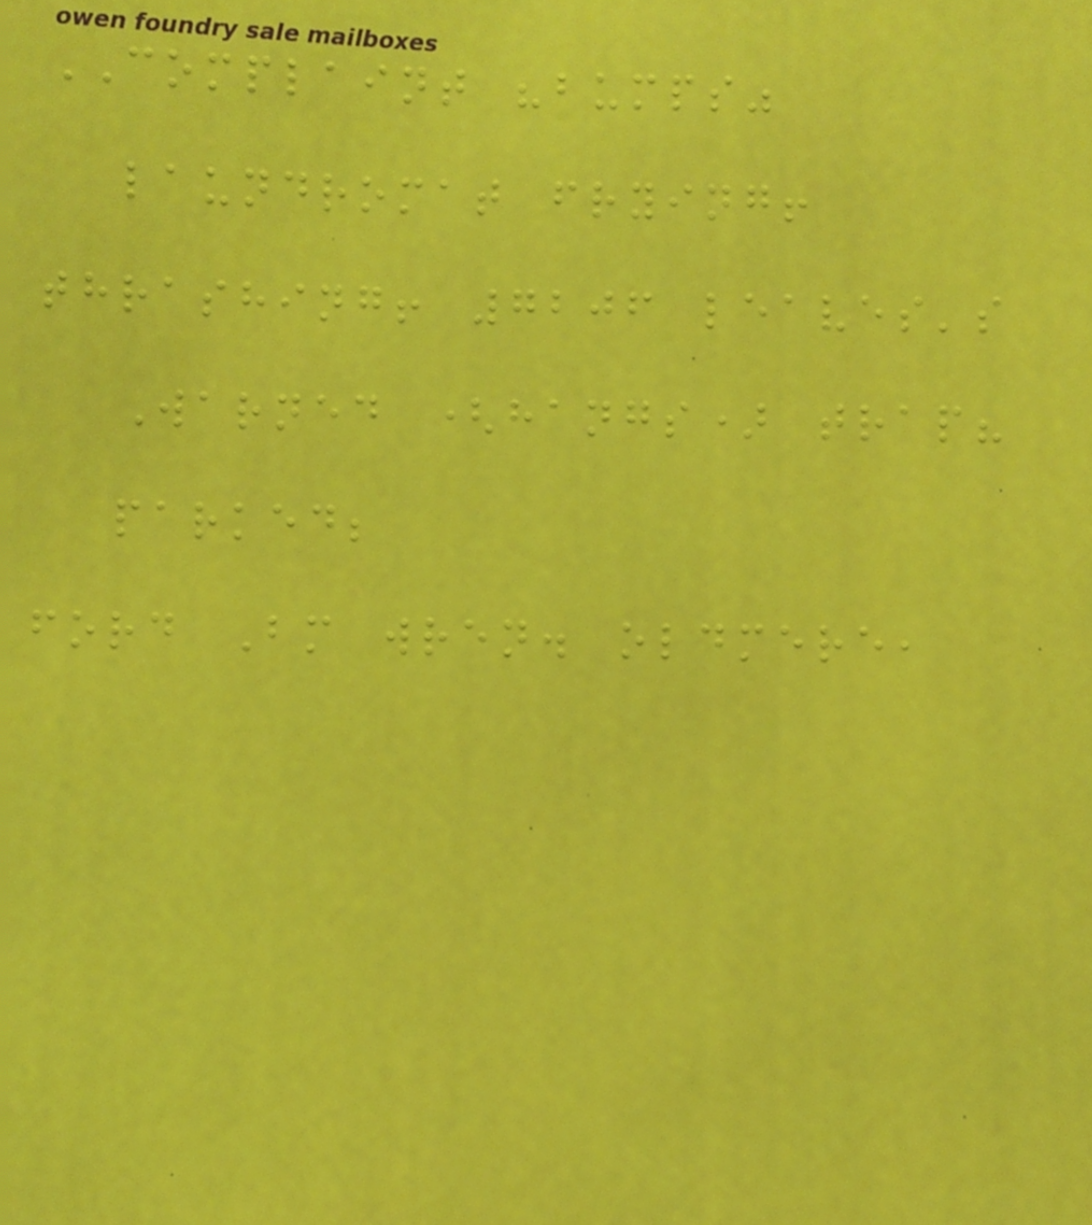COMPLAINT "bumps"
laundromat frying!
thrashing! 7206 leaves's
Warned (hangs) trap?
parked;
ford Bm wren. oldmere,
